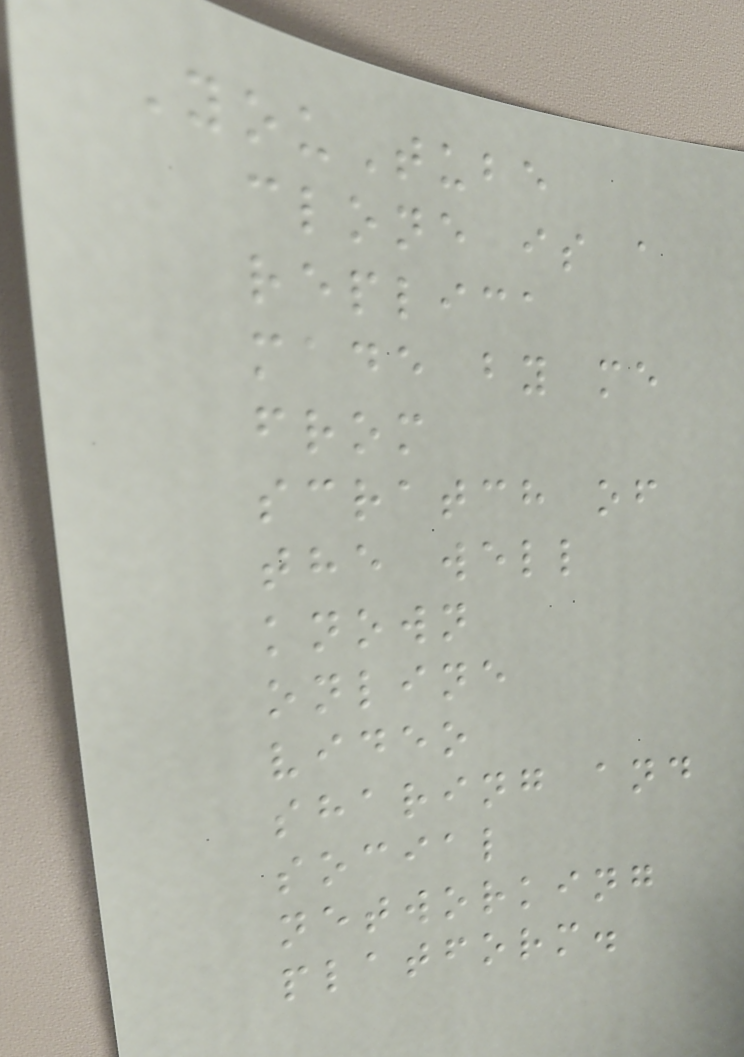YouTube
clone is a
replica
made by me
from
scratch of
the well
known
online
video
sharing and
social
networking
platform.
